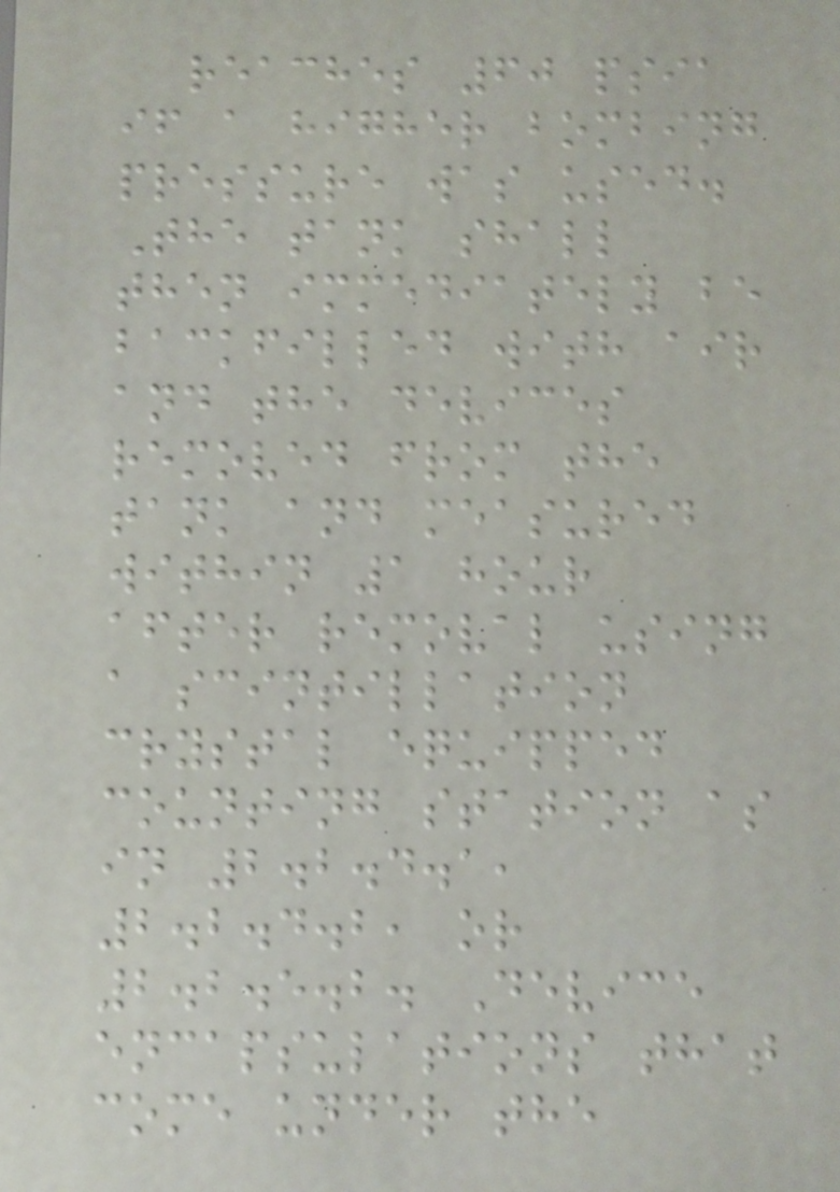reaches 60 psia
if a higher bombing
pressure was used.
The tank shall
then immediately be
backfilled with air
and the devices
removed from the
tank and measured
within 1 hour
after removal using
a scintillation
crystal equipped
counting station as
in 2.2.4.1,
2.2.4.2, or
2.2.5.2. Device
encapsulations that
come under the
